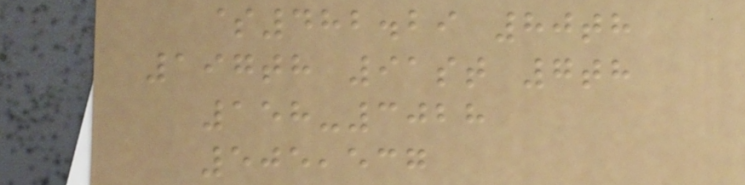$482.29 80th
197th 91st 7th
158-3028
505,537
